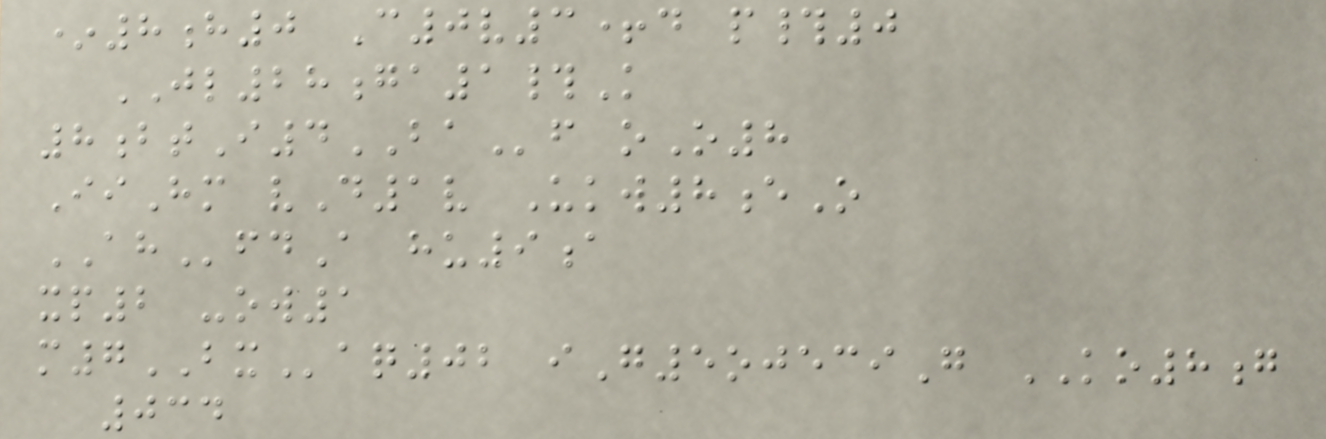*8h0 C0v3+d p#0
JL28ga1#K
8btI4BAf oO8
IiHm vD1v Ukw8eO
AHfdA hu9a
xp2 -ow1
m7BXaq02 iG5ojeciG KO8g
034
